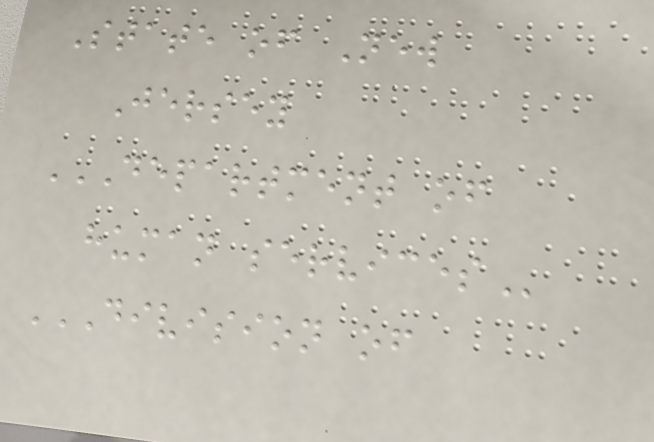State of New
Jersey
DEPARTMENT OF
HUMAN SERVICES
DIVISION OF
